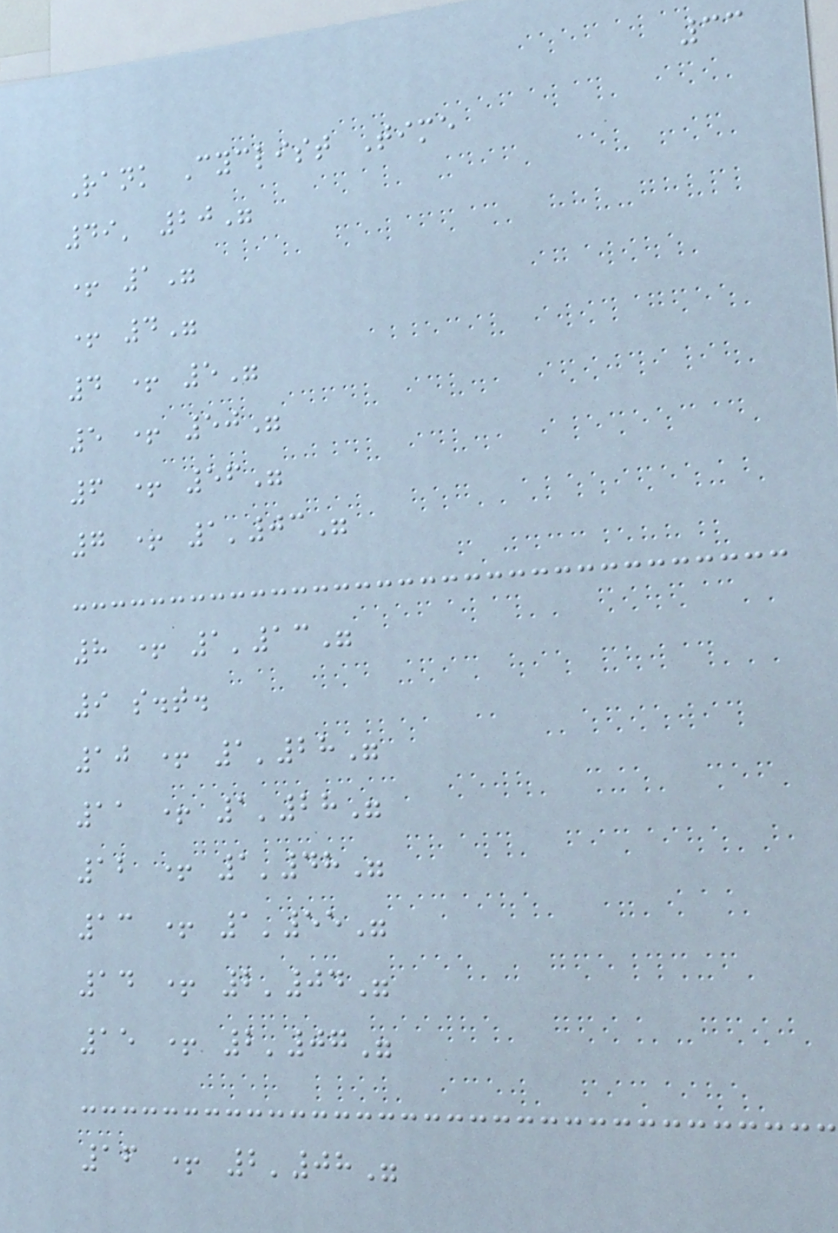33
Rank Cyclist Time
49' 20"
+ 1"
+ 4"
4 + 5"
5 + 50"
6 + 56"
7 + 1'03"
8 + 1'13"
9 s.t.
10 + 1'28"
11 + 1'28"
12 + 1'48"
13 + 1'55"
14 + 2'04"
15 + 2'07"
16 + 2'08"
